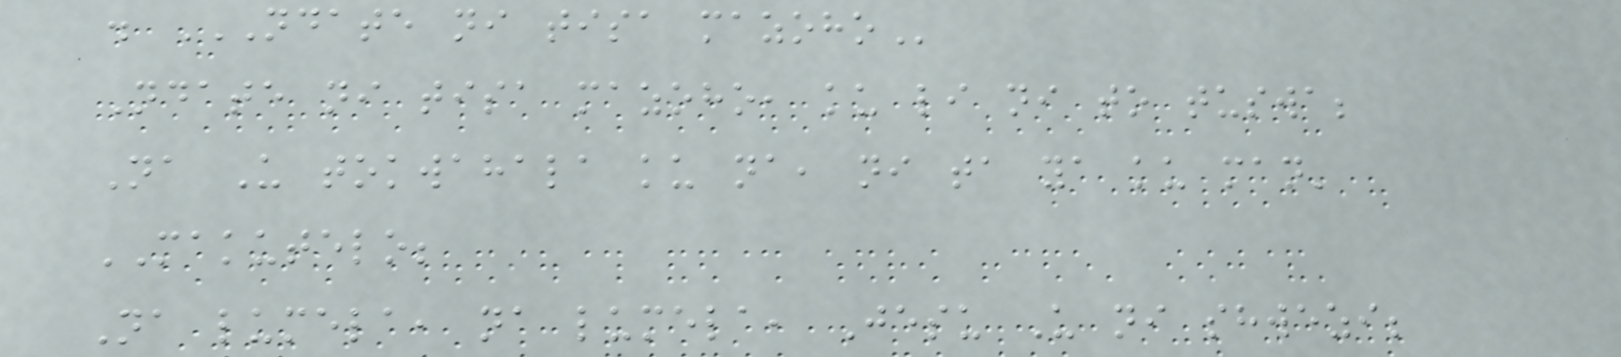. NDATE NI TISA MAZOHO
Ndate ni tisa mazoho, ku li ni to tuswa;
Na U tokwahala ku na, ni ta ya ku man'
MAKUTELO;
Na lumela, na lumela, Jesu U ni shwezi;
